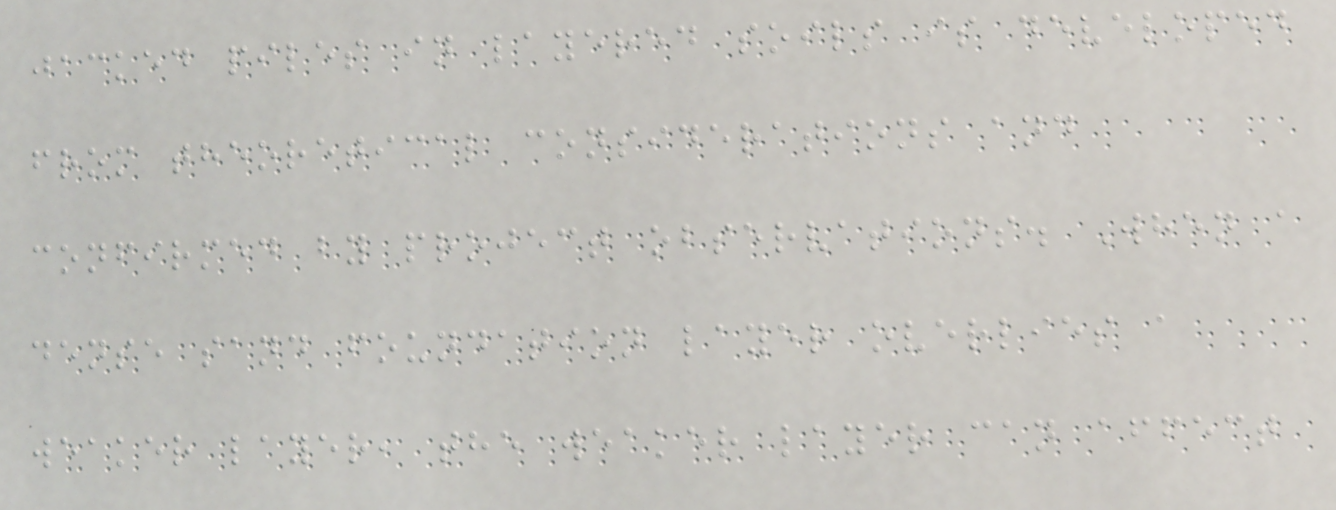jacked piles in layered soils is developed
from theoretical considerations and
confirmed by project observations. When a
dense sand foundation layer overlies a
weaker layer, the weaker layer can affect
